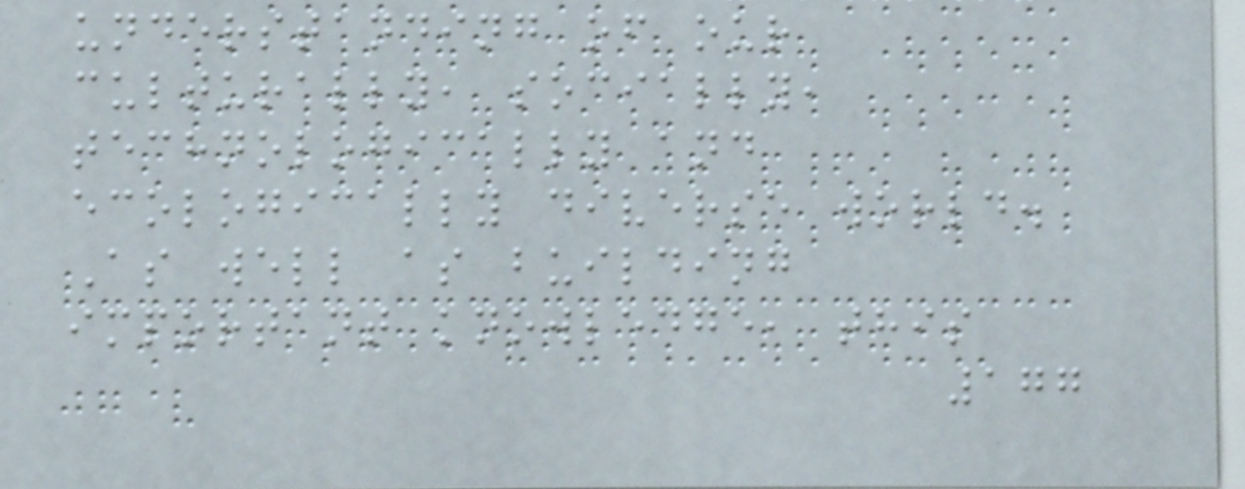understanding of our
culturally, socially,
technologically and
ecologically diverse world.
As well as building
important knowledge, this
177
